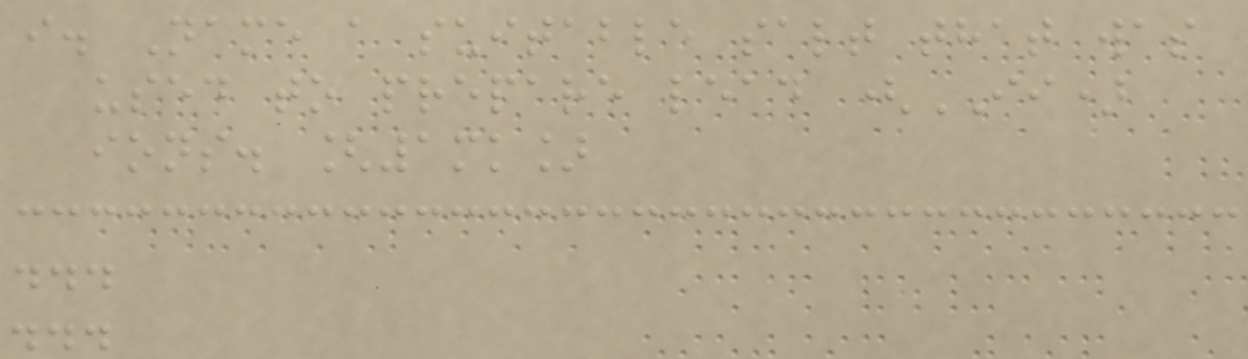i. Name a suitable salt that was
used to prepare lead (II)
ions. [1mk]
...
...
